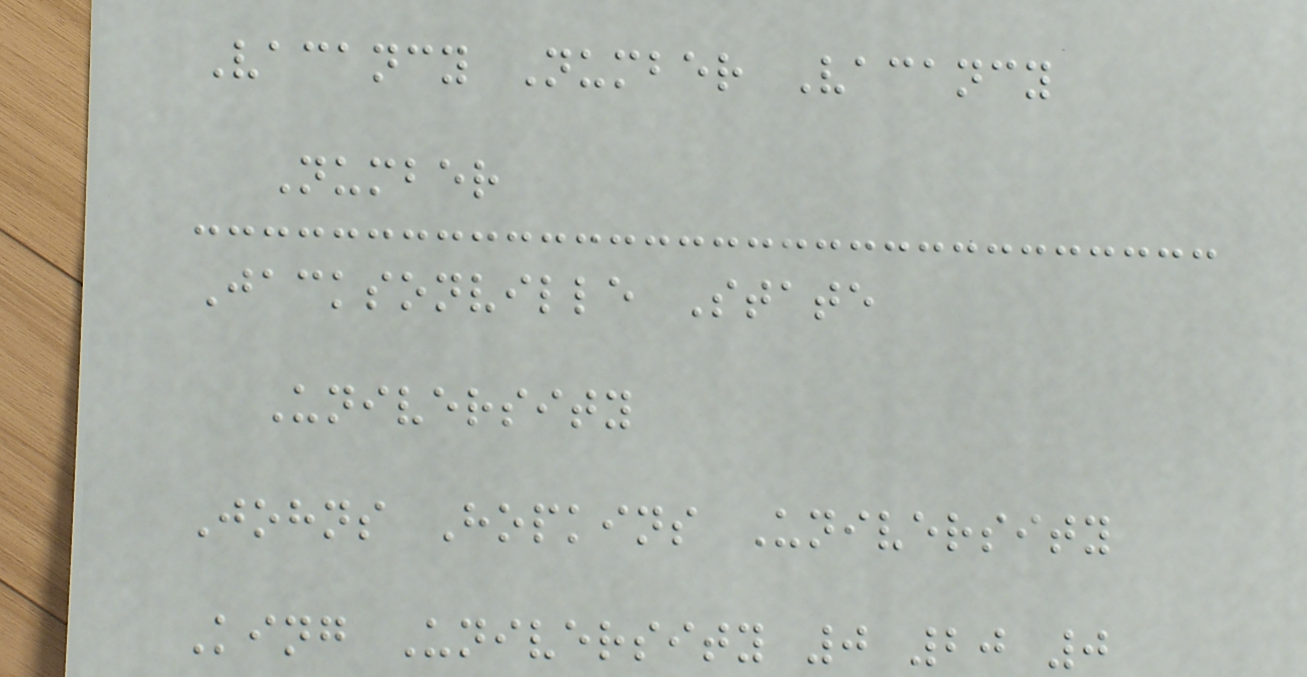Vacancy Number Vacancy
Number
Jacksonville State
University
Johns Hopkins University
King University 0 20 0
